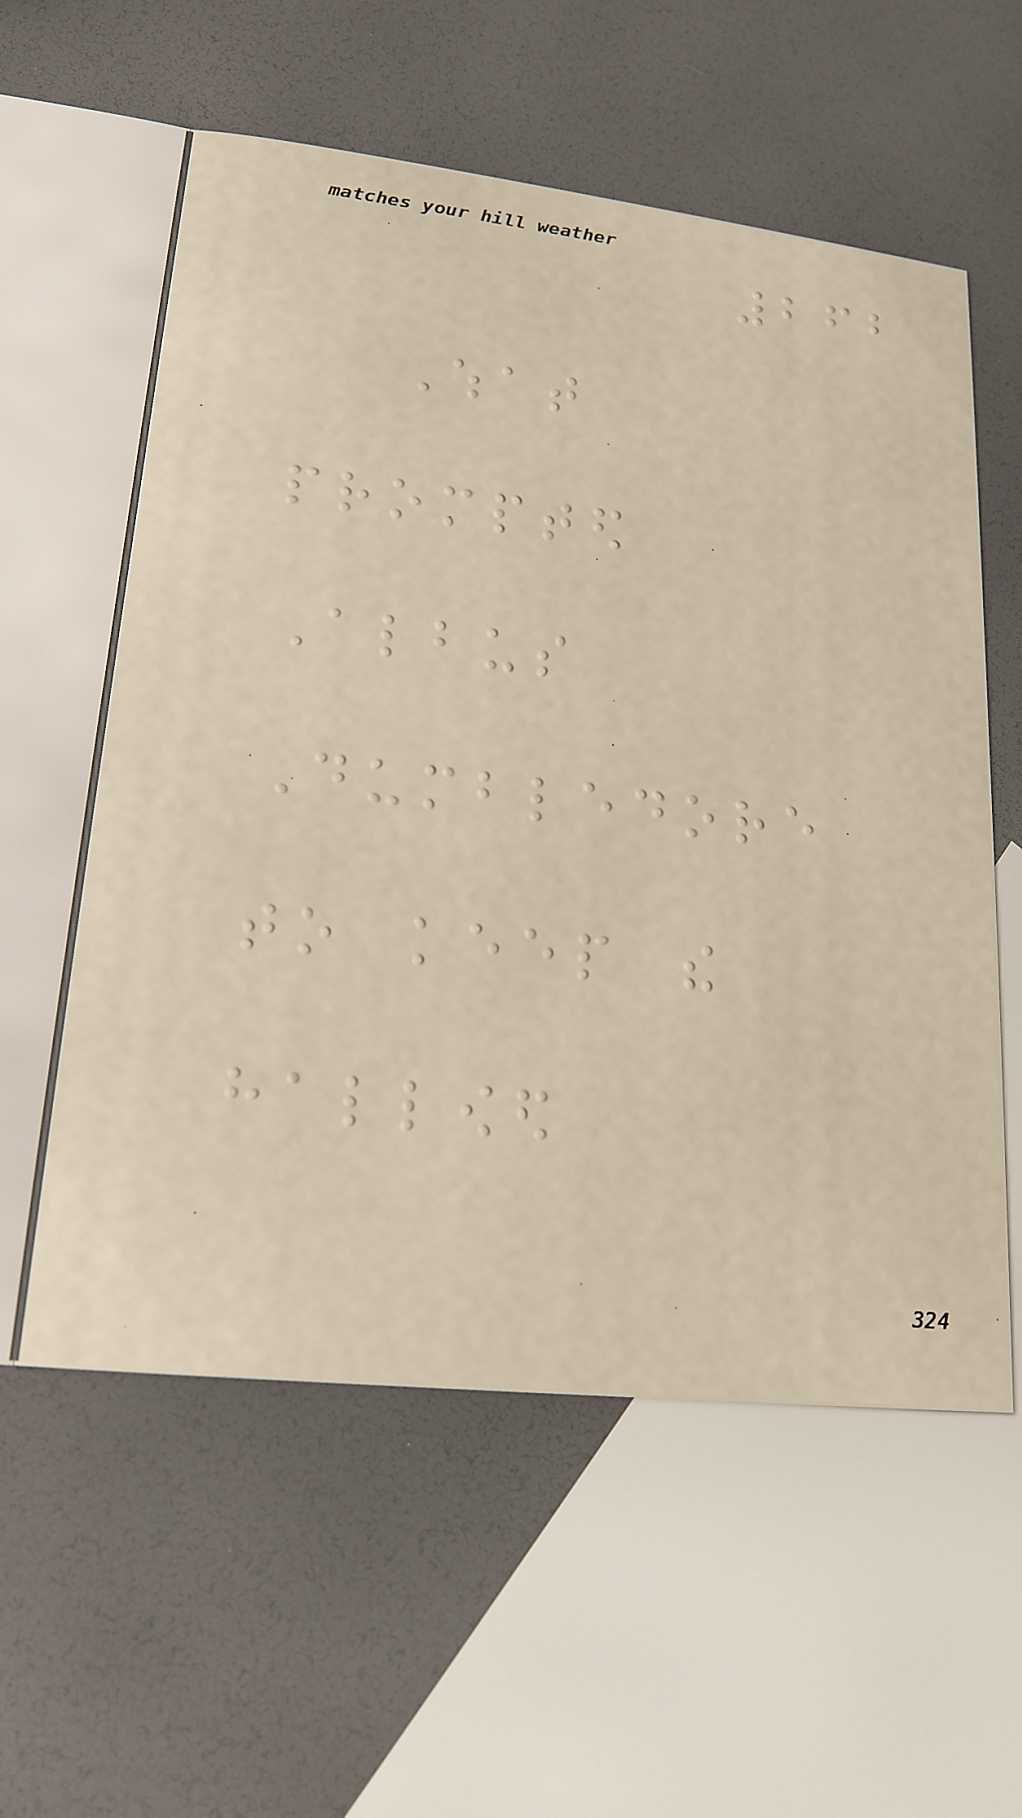262
What
prompted
Albus
Dumbledore
to keep the
hallowed
